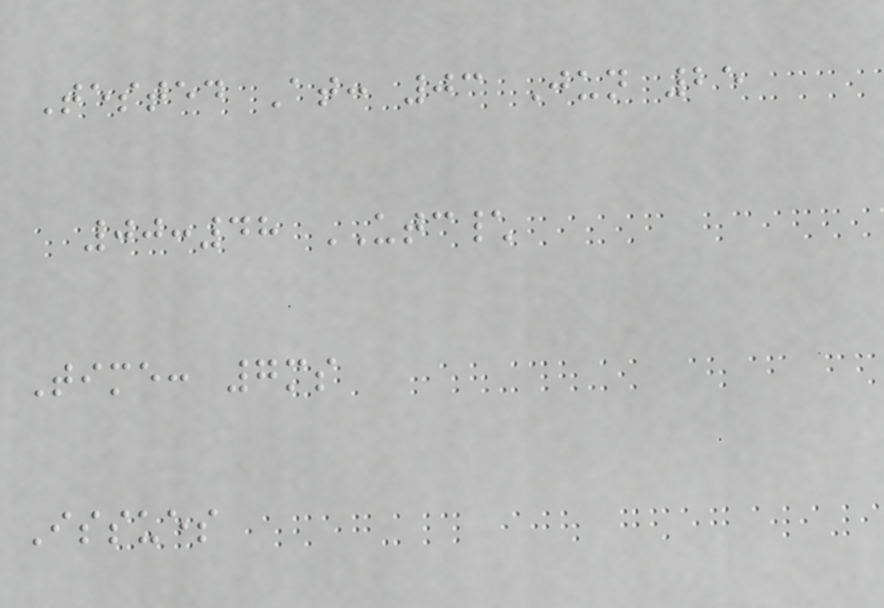Tested At: 03 Jun 25
00:48 UTC\
Time: 7ms
Issues
